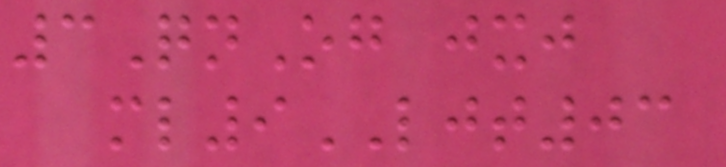3QnOg jxj
ml9LJT03
